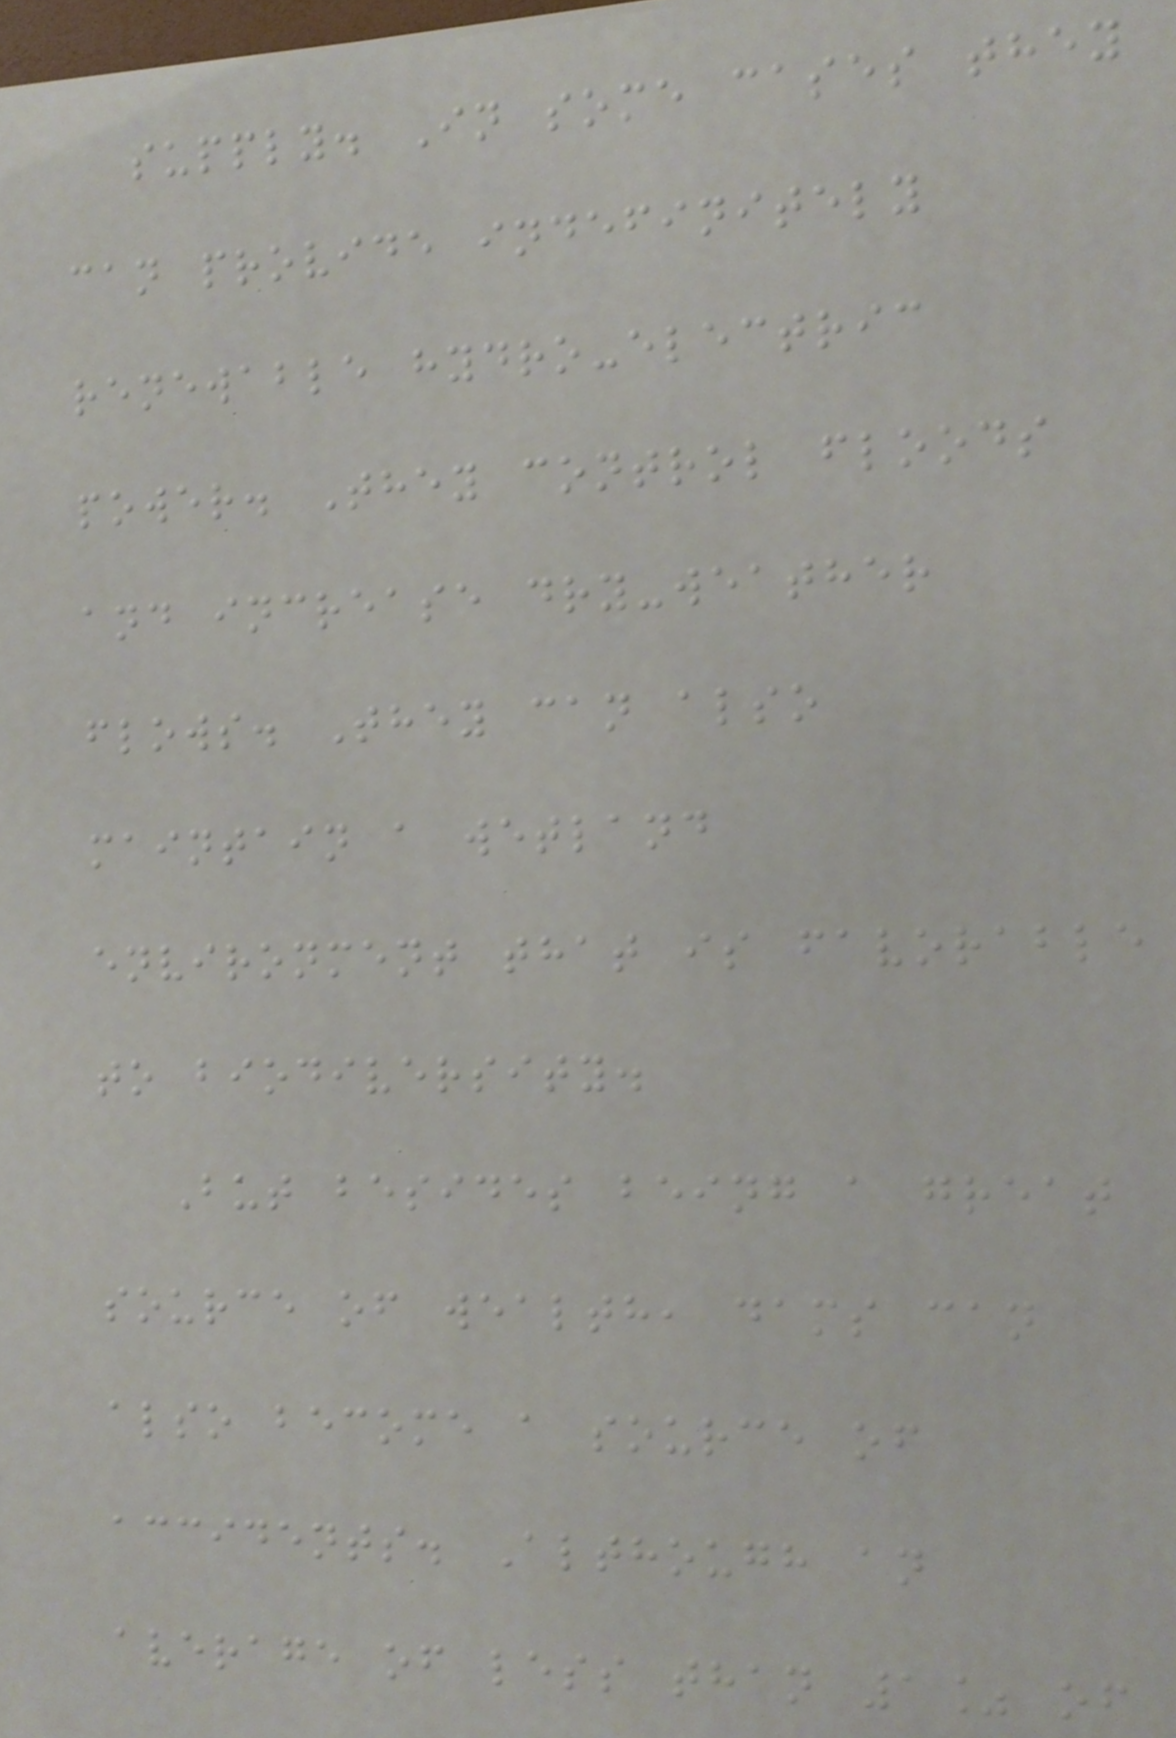supply. In some cases they
can provide indefinitely
renewable hydro-electric
power. They control floods
and increase dry-weather
flows. They can also
maintain a wetland
environment that is favorable
to biodiversity.
But besides being a great
source of wealth, dams can
also become a source of
accidents. Although an
average of less than 1% of
